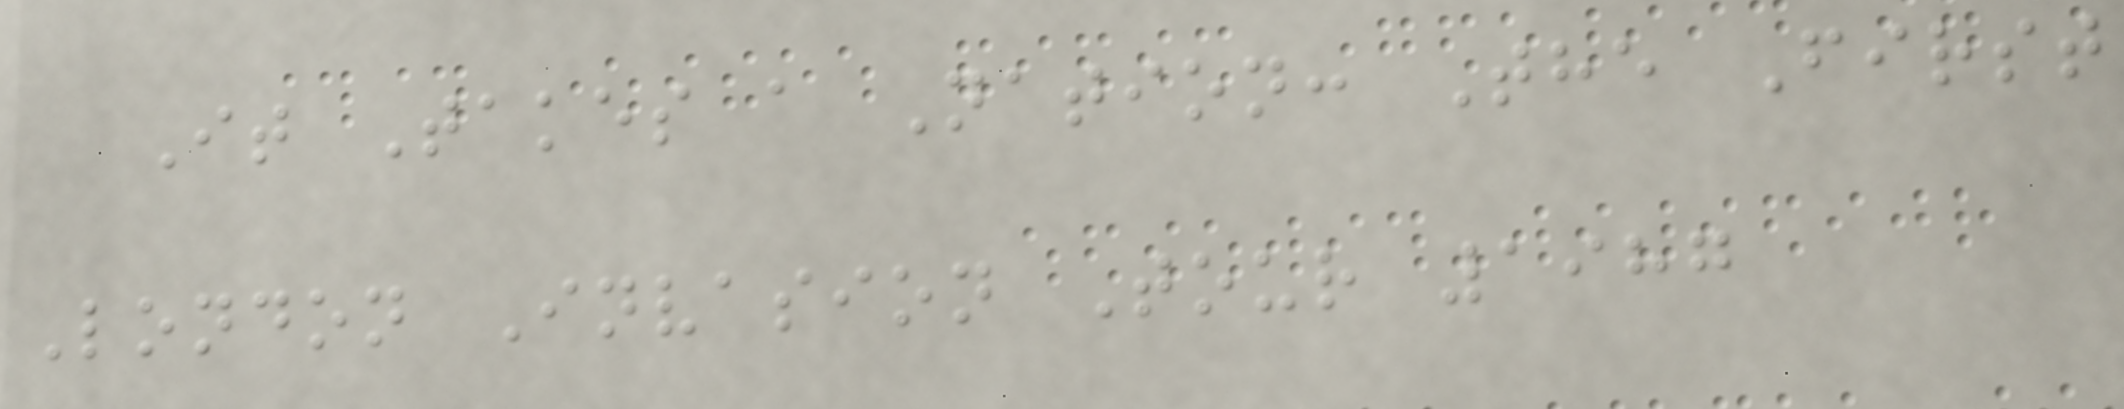It Takes a Nation: The First
London Invasion Tour 1987
